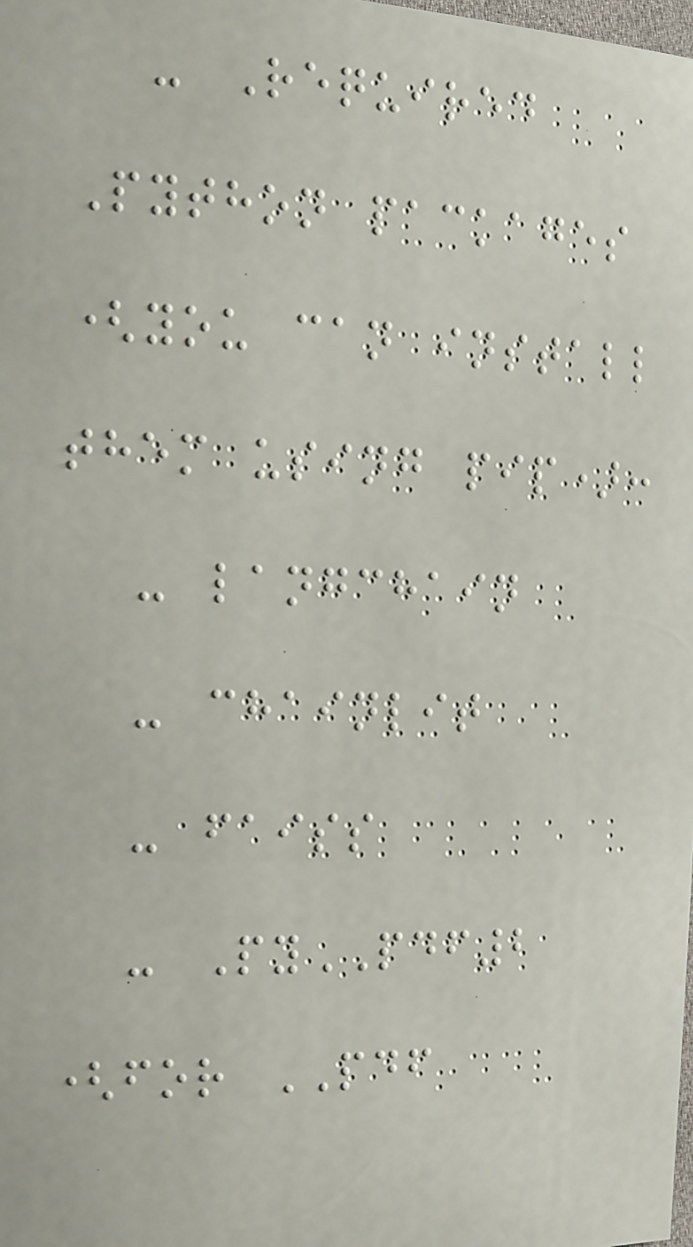- Required
Python packages
(you can install
them using pip):
- langchain
- chainlit
- faiss
- PyPDF2
(for PDF
